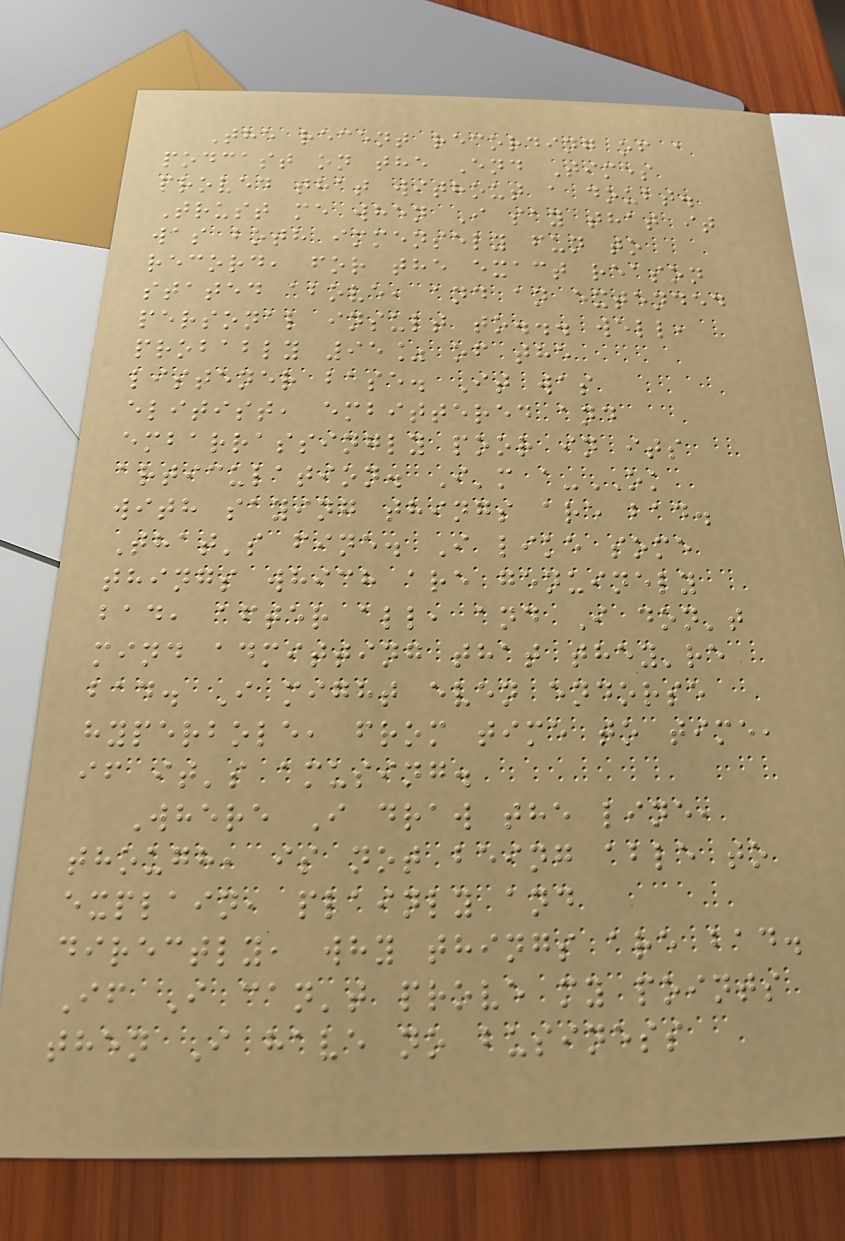The recent recording of a
podcast on the End Times
proved that without a doubt.
Trust me when I say that it
was both immensely fun to
record, for the exact reason
stated above, and an extended
personal insult to... well,
probably 95% of the
listener base. It was
elitist, embittered and
embarrassingly poor in its
articulation. I'm a-OK
with saying things are bad.
That's fine. I like some
things which are genuinely
bad, after all, and I don't
mind admitting that they're
bad. I might even endorse
hyperbole, from time to time,
if it's amusing.
Where I draw the line,
though, is not being able to
explain, plainly and
directly, why things are bad.
If I can't prove my points
then I have no business
